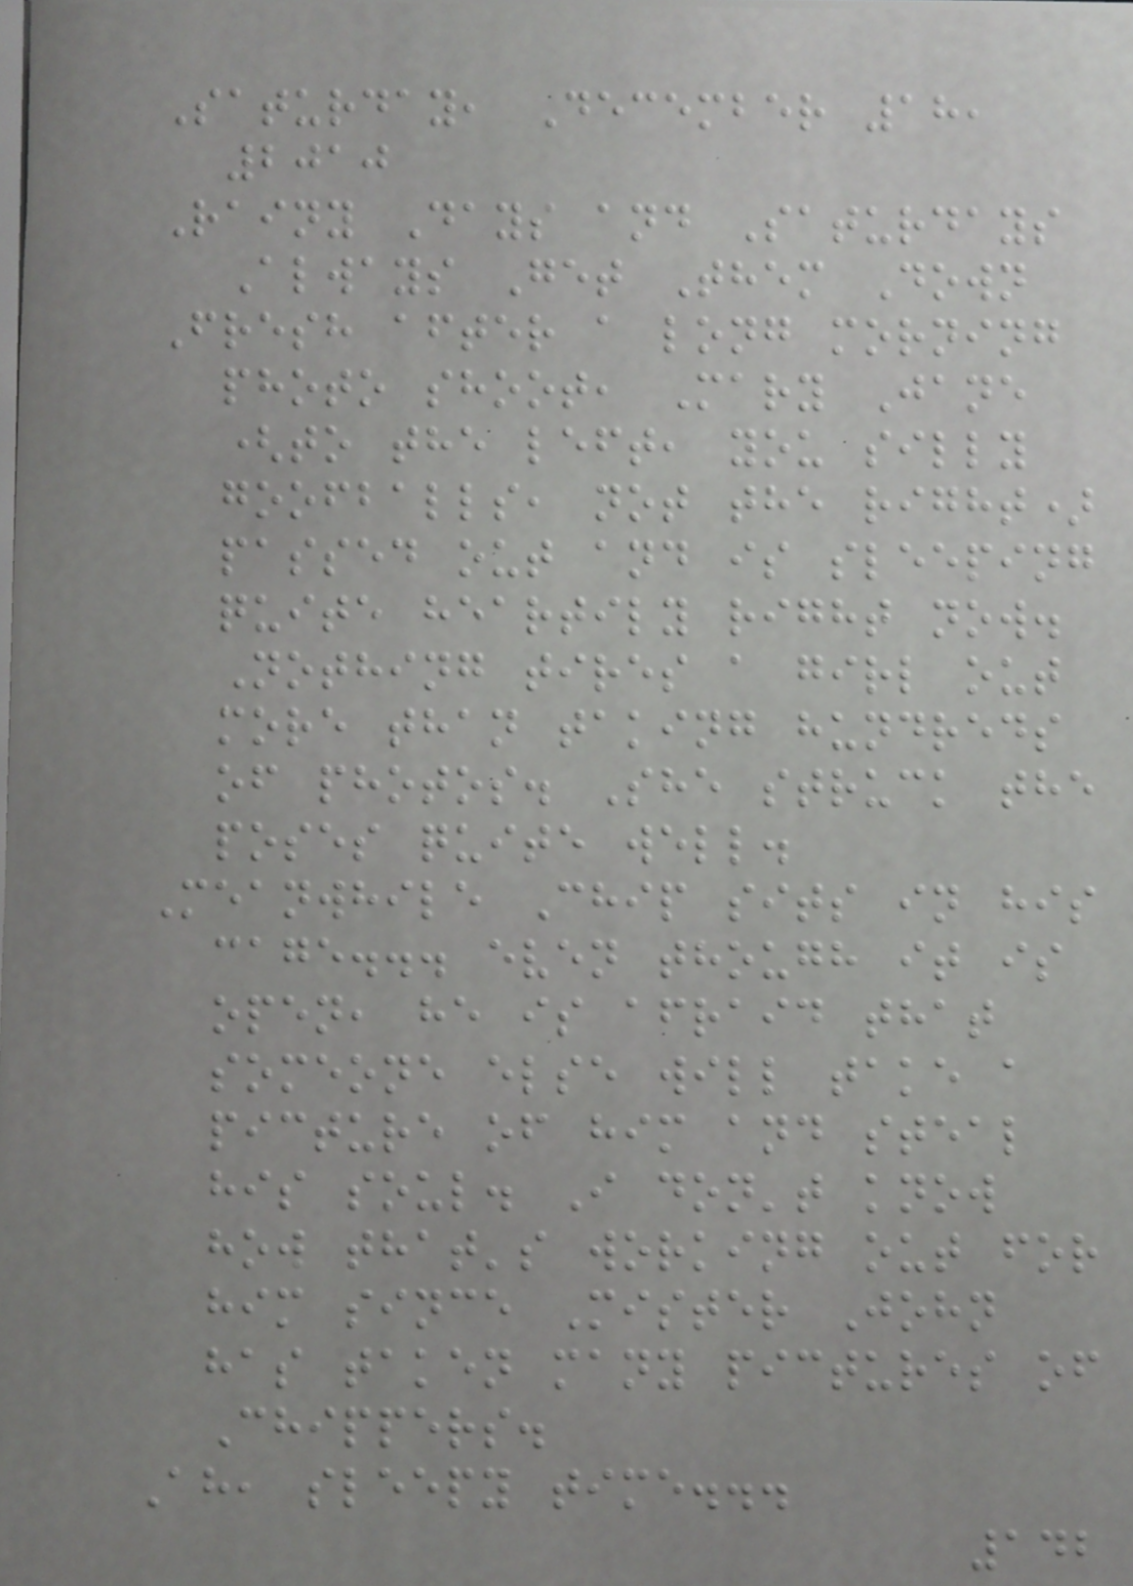Saturday, December 18,
2010
Rainy Days and Saturdays
Always Get Them Down
Fresh after a long morning
photo shoot, Mary Jane
(to the left, you silly
goofballs, not the right)
passed out and is sleeping
quite heartily right now.
Nothing tires a girl out
more than taking hundreds
of photos. She struck the
poses quite well.
Meanwhile Chip sits in his
cage... even though it is
open, he is afraid that
someone else will take a
picture of him and steal
his soul. I don't know
how that's working out for
him since Mister John
has taken many pictures of
Chippers.
Ah, sleepy time...
142
